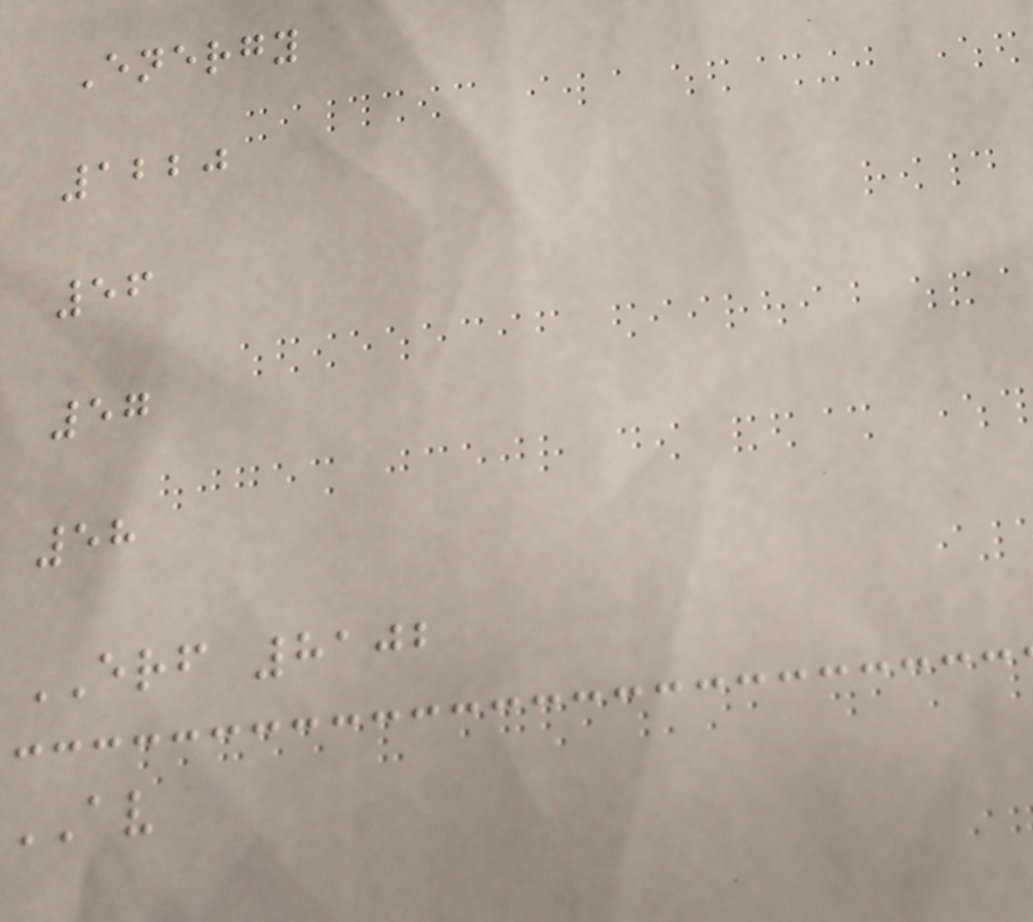Energy
1220
56
57
58
ERF 8102
AV
